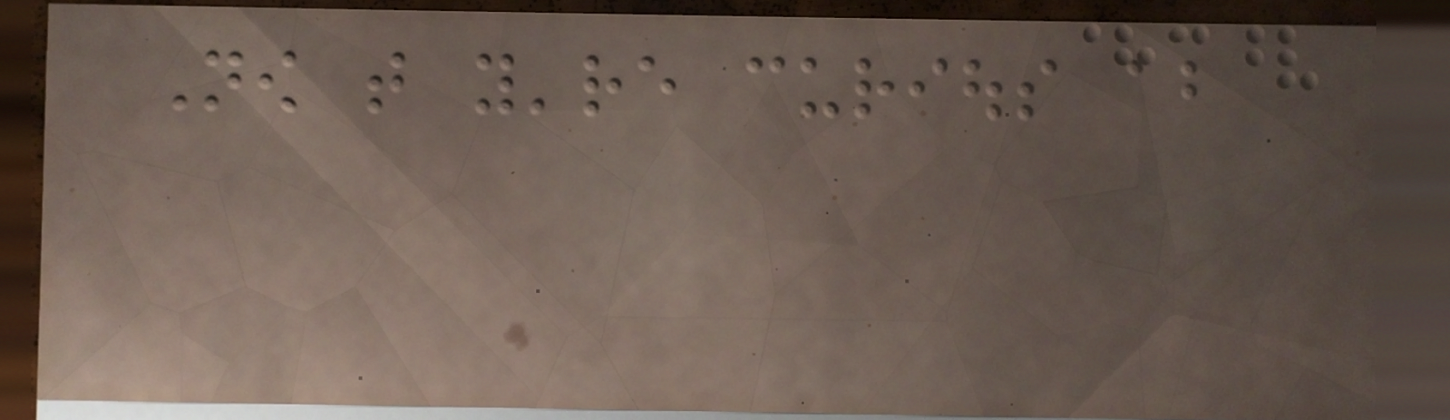Now that you're curious about
